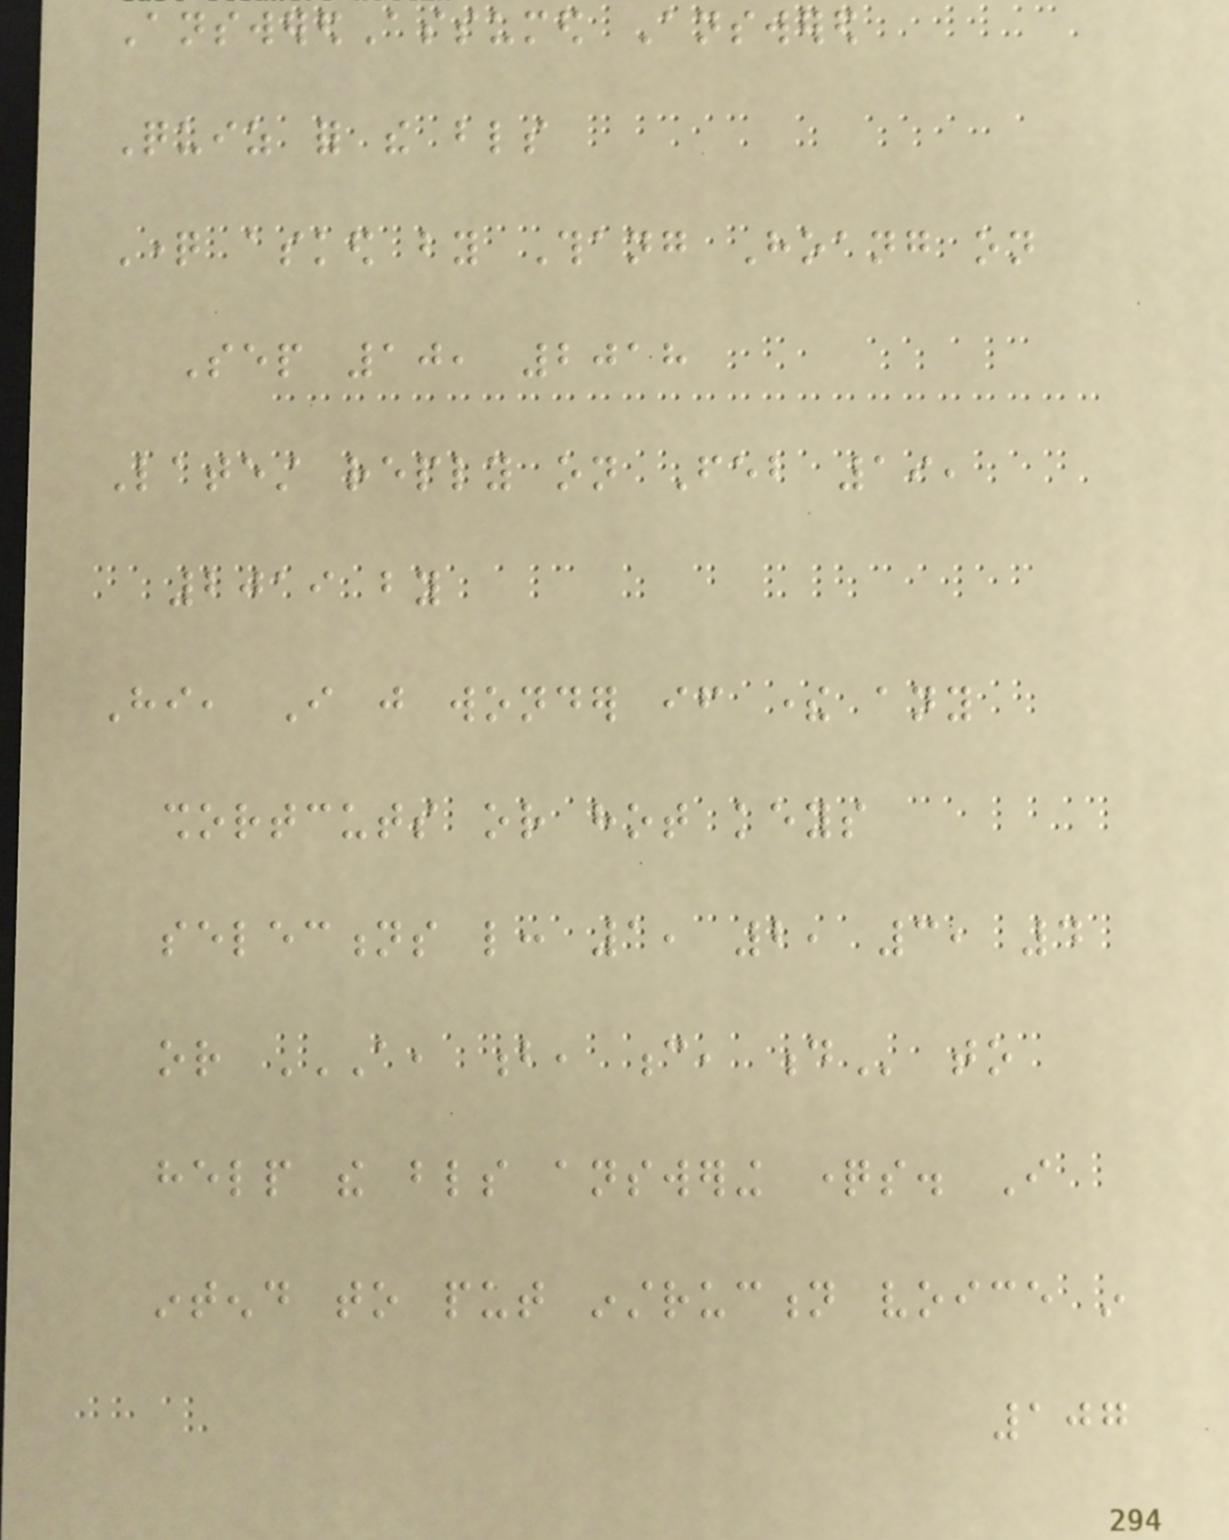AnsweredAssumed Answered
Quiz for the blinds
Question asked by Thang Hoang on
Sep 10, 2018
Latest reply on Feb 19,
2019 by
Hi, I just wonder if there any
shortcuts or hot keys
selections like: 1, 2, 3, 4
or A, B, C, D to
help the blinds answering questions. I
intend to put instruction voice in
107
